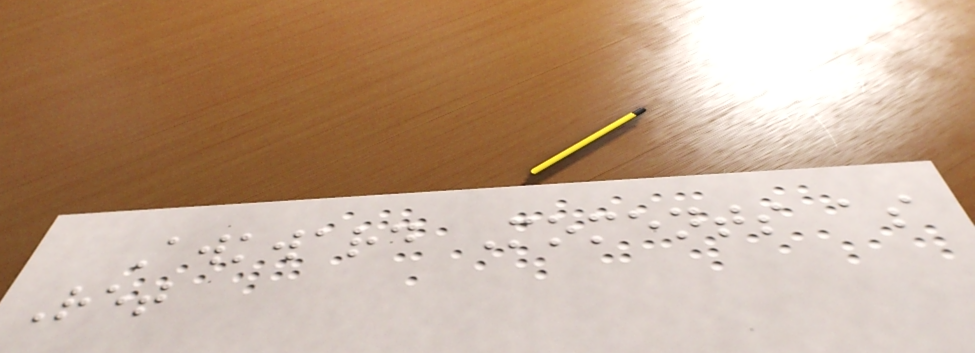Awkward Moments as
Ret
